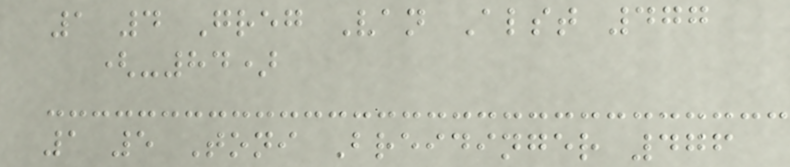1 4 Greg Van Alst 477
(-84)
1 5 Toni Breidinger 476
